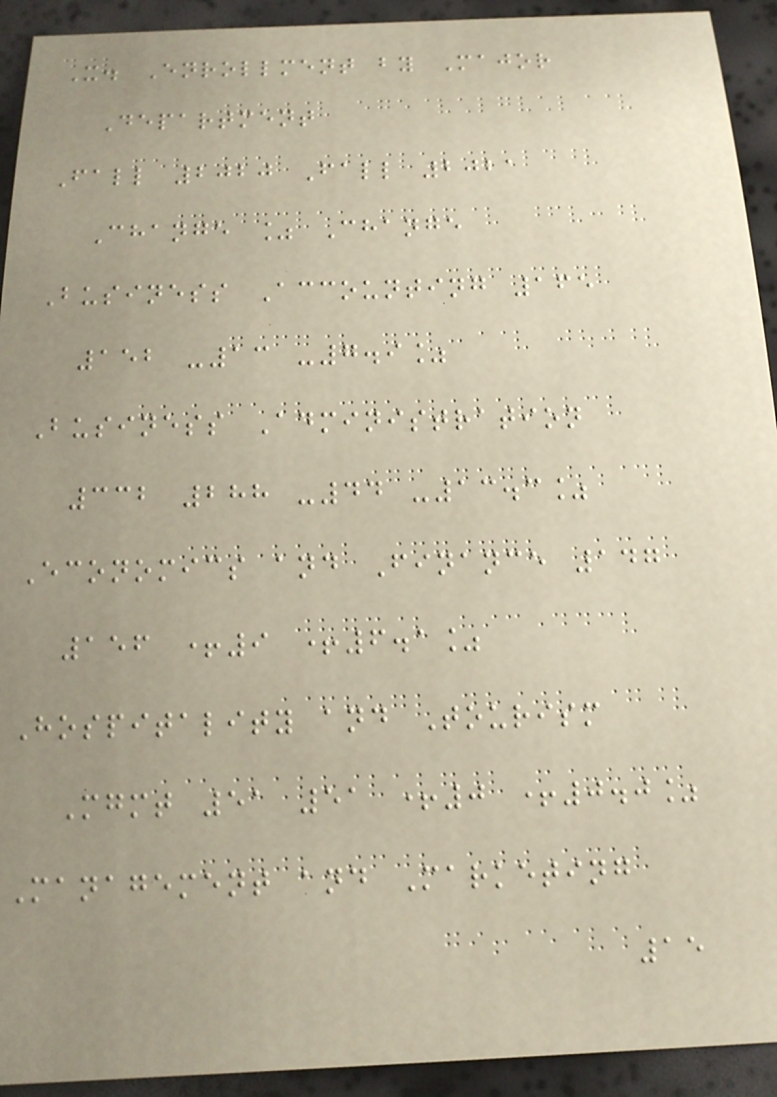X. Enrollment by Major
Department
Fall 2020 Fall 2021
Change % Change
Business Accounting 165
152 -13 -7.9%
Business Administration
332 288 -44 -13.3%
Economics and Finance 147
156 +9 +6.1%
Hospitality and Tourism
Mgmt 51 51 +0 +0.0%
Management and Marketing
15
